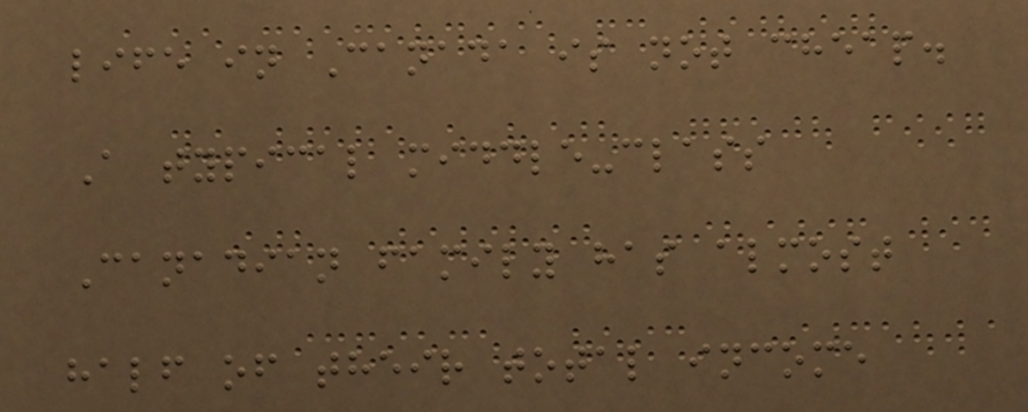life in Canada is not cheap.
A typical middle-class
Canadian family has almost
half of their total income
